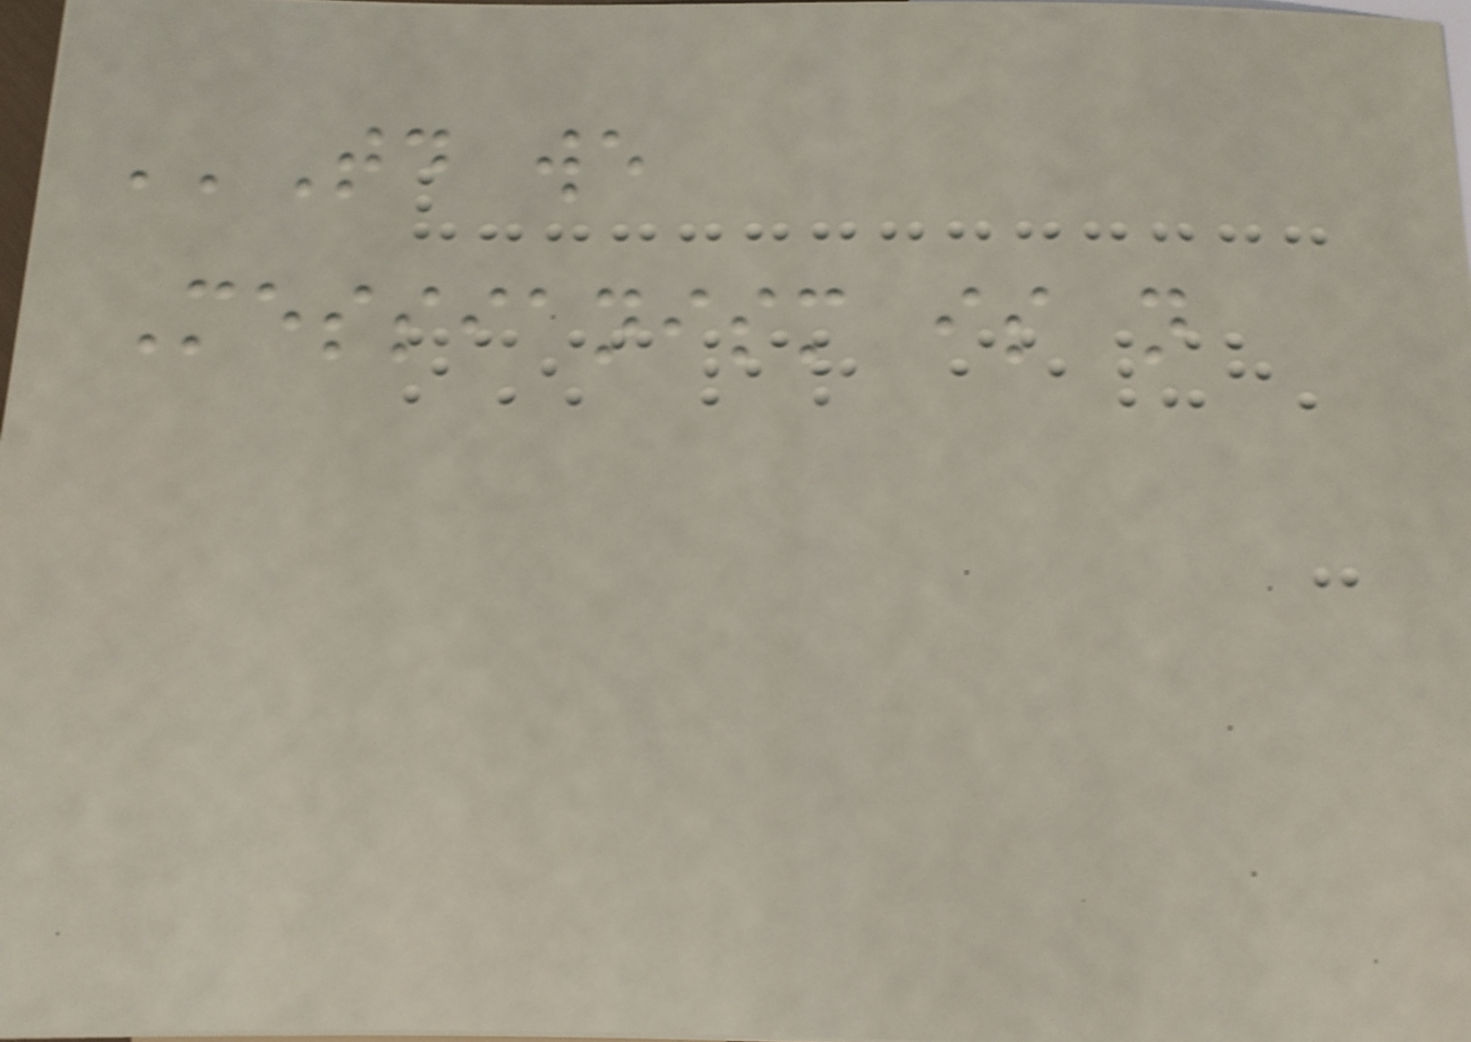''Today we
Messianism is not
